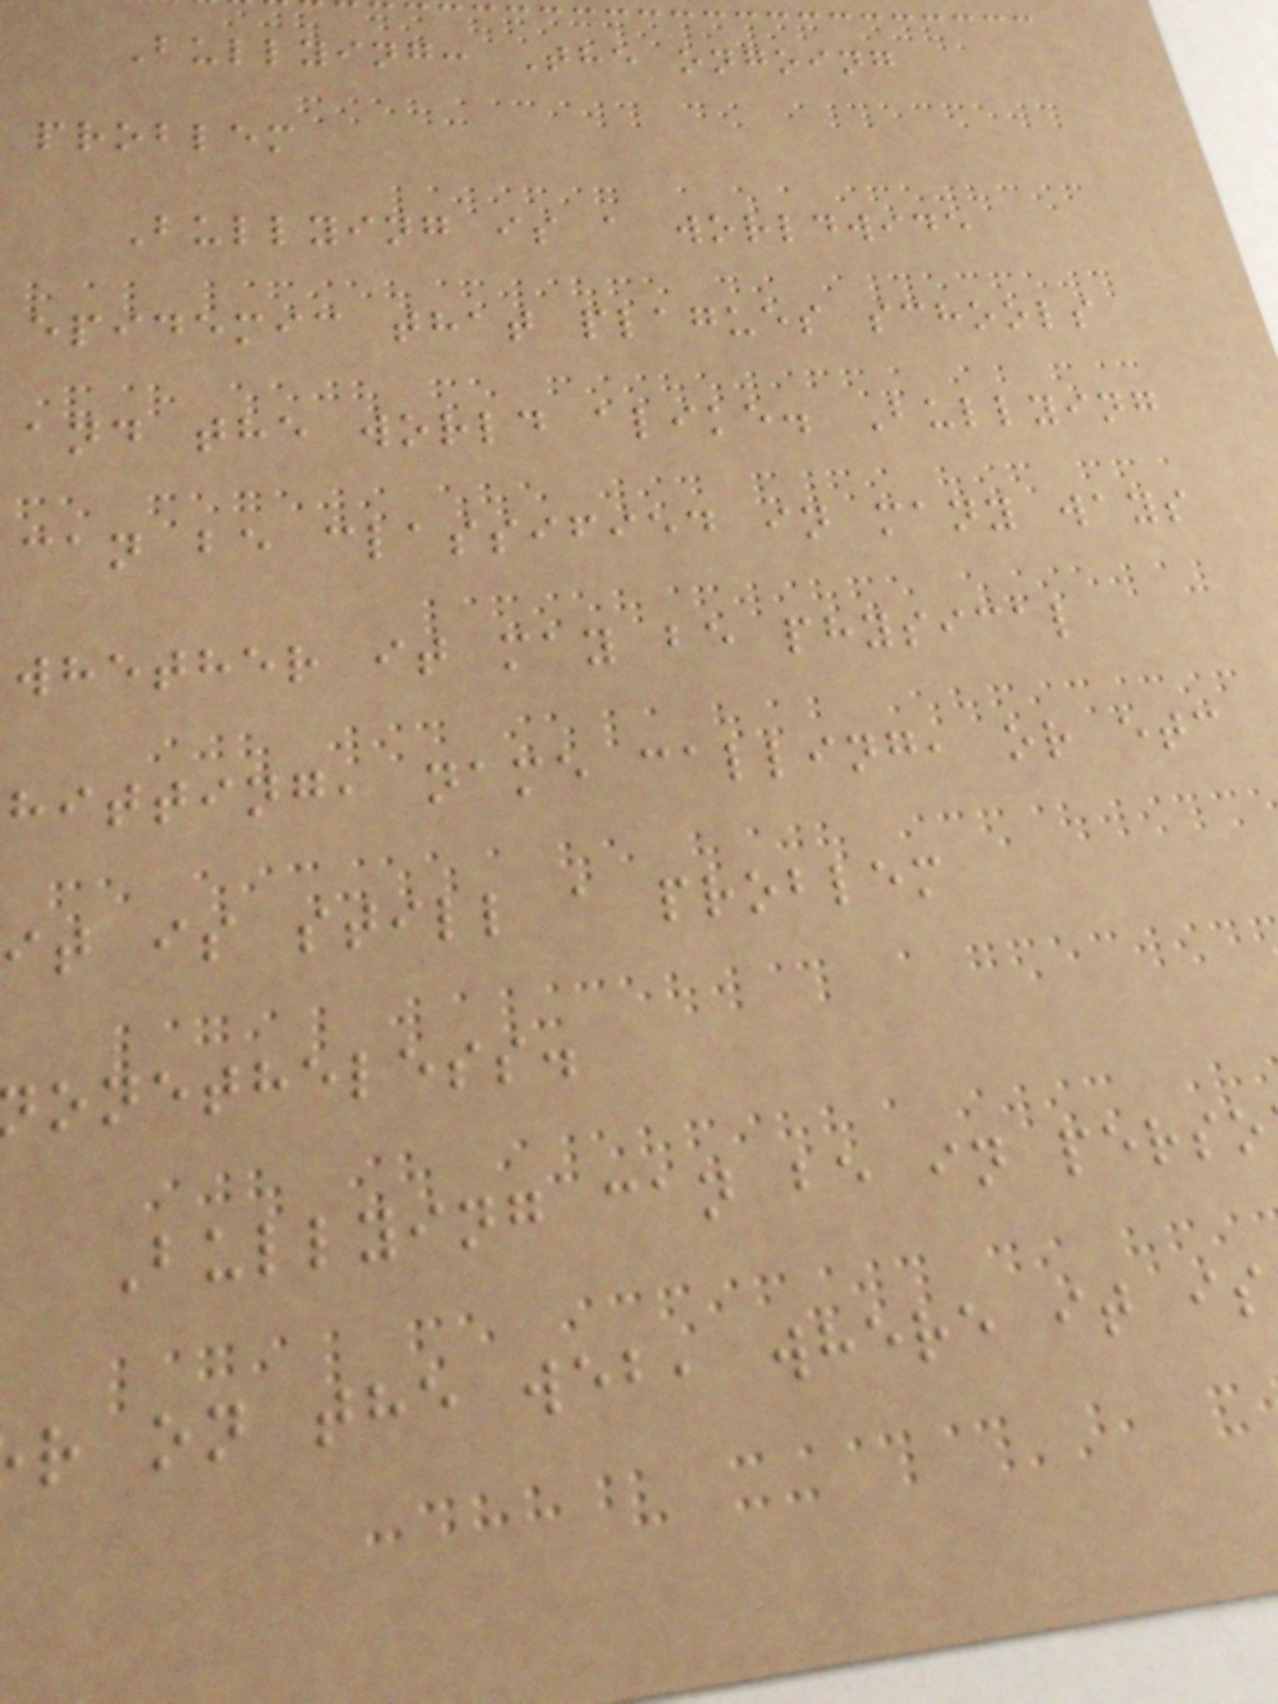Bullying: The ongoing
problem
Bullying is a worldwide
epidemic that plagues schools
and the world alike. Bullying
can be classified in many ways
whether it may be physical
hitting, name calling, or etc
it is still a problem
onetheless.
Bullying can be in perso
r on the web, where it is
